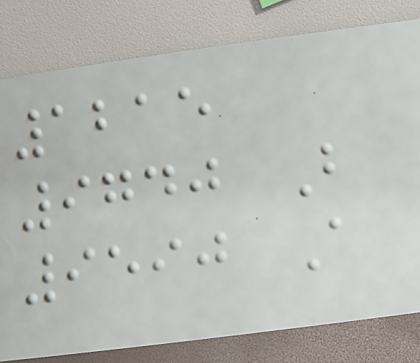1215
9740 B
9590 A
